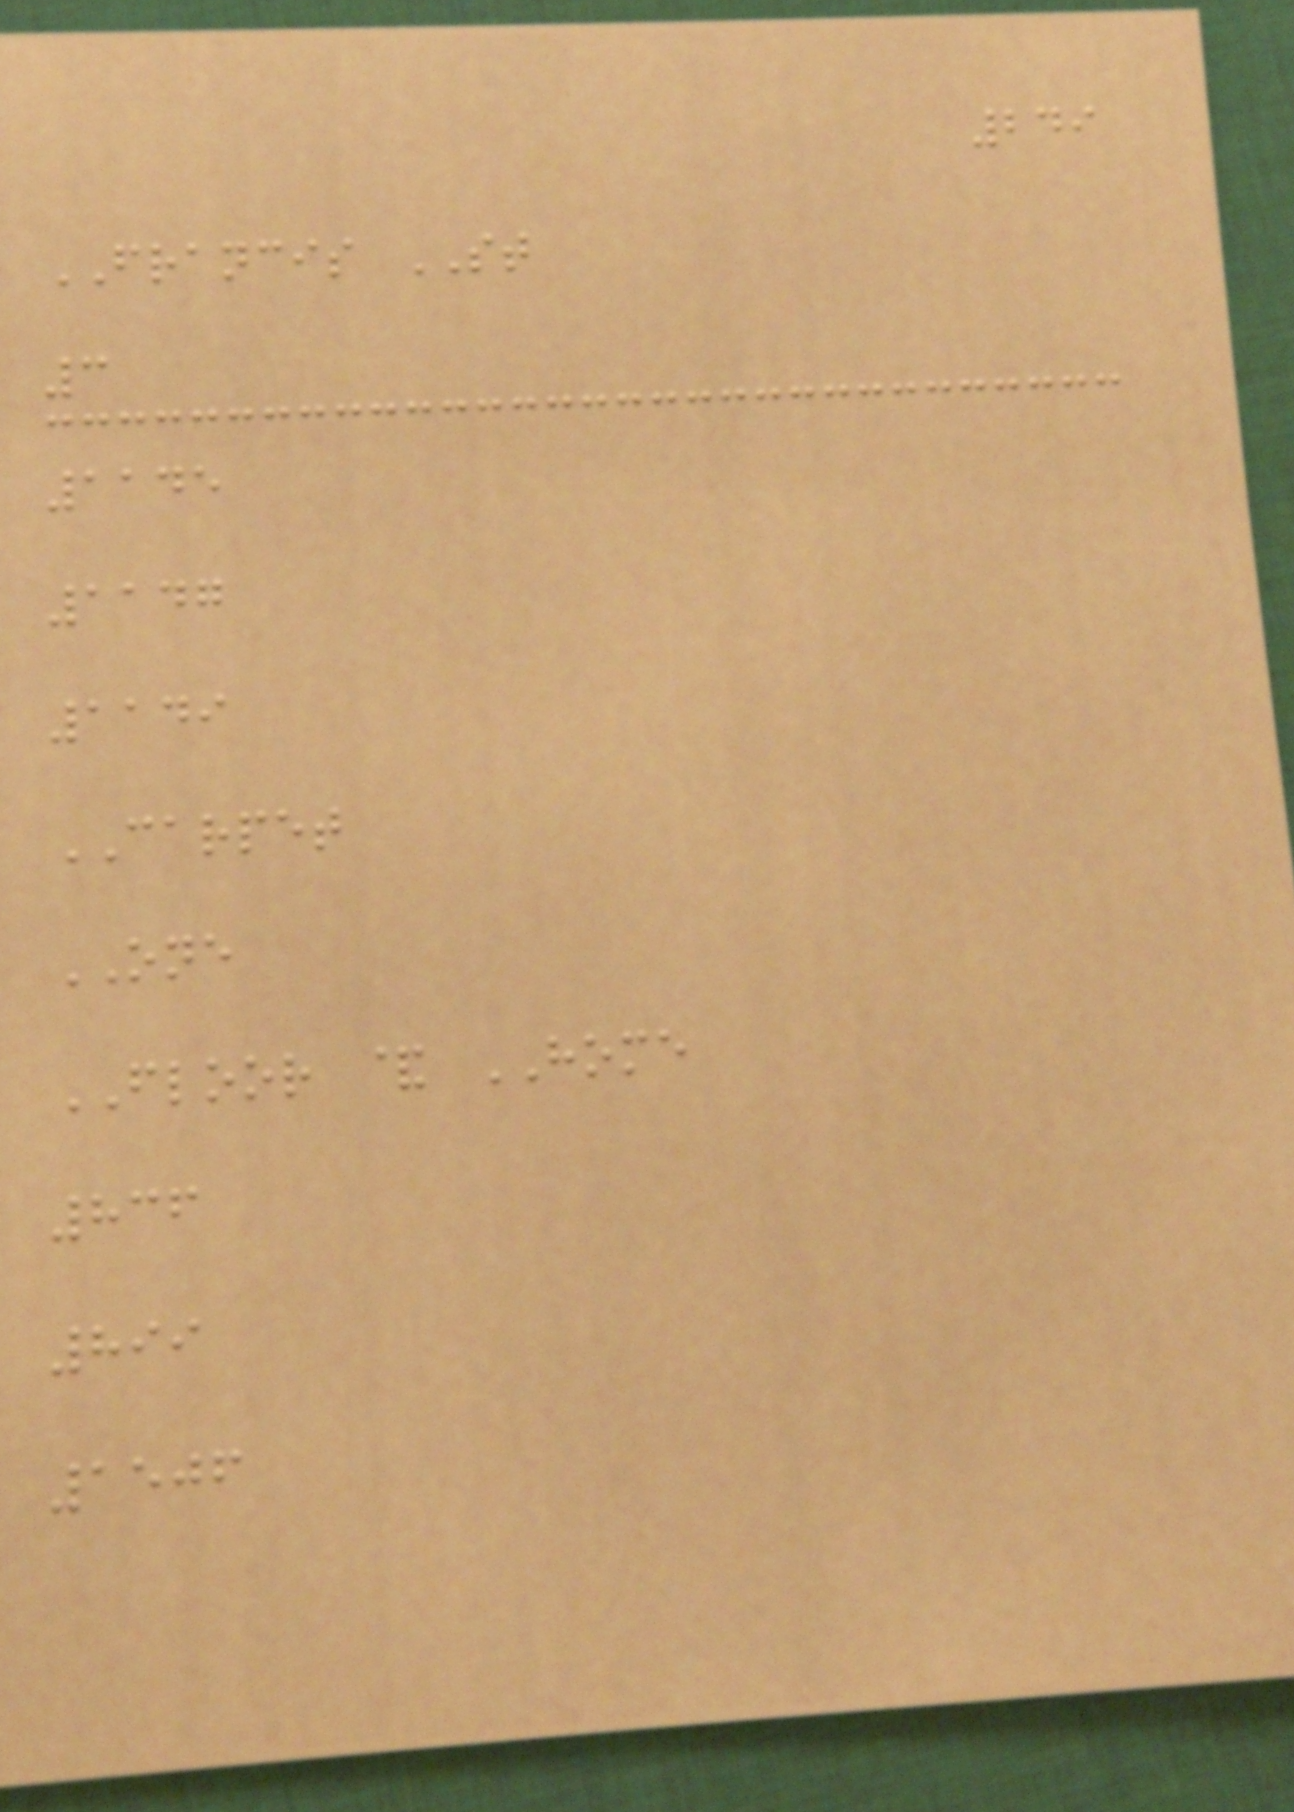249
FRANCIS ST
3
1145
1147
1149
CARPET
ONE
FLOOR & HOME
836
899
1506
